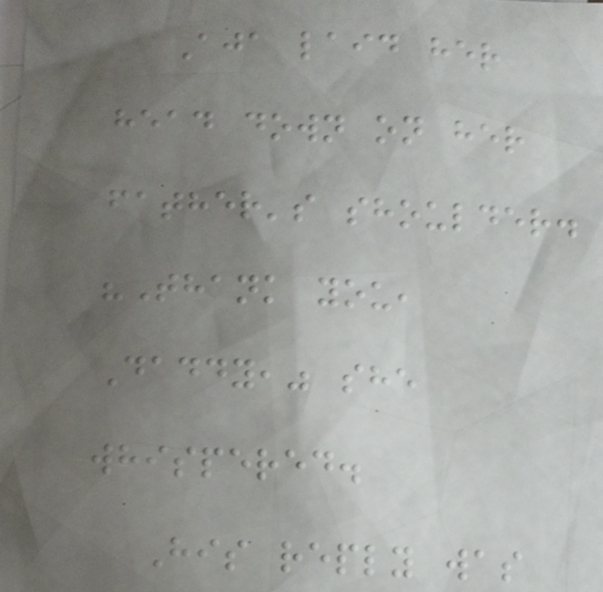Aja laid her
head down on her
father's shoulder.
"Thank you,
Daddy," she
whispered.
His reply was
